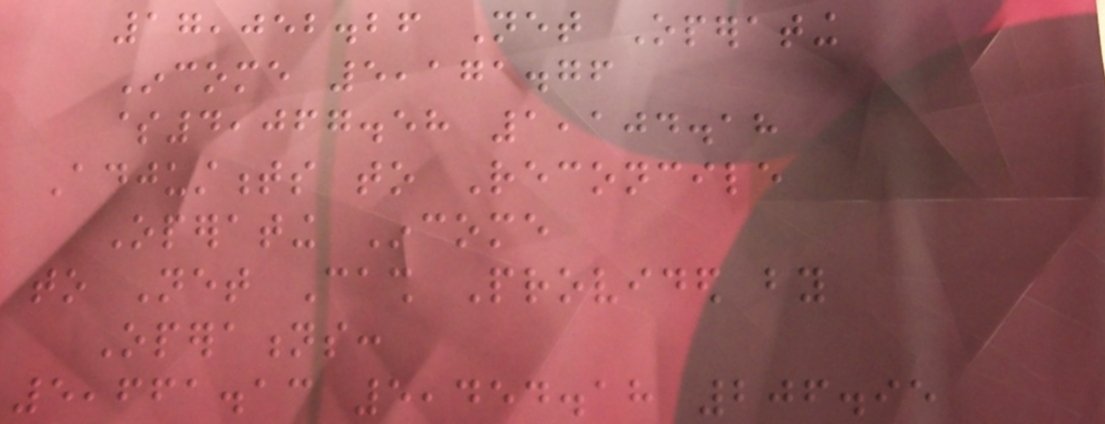17,052.26 Net Operating
Income 5,171.76
$4,067.58 1,104.18
Adjustments to Reconcile
Operating Income
to Net Cash Provided by
Operations:
5,661.13 5,454.18 206.95
